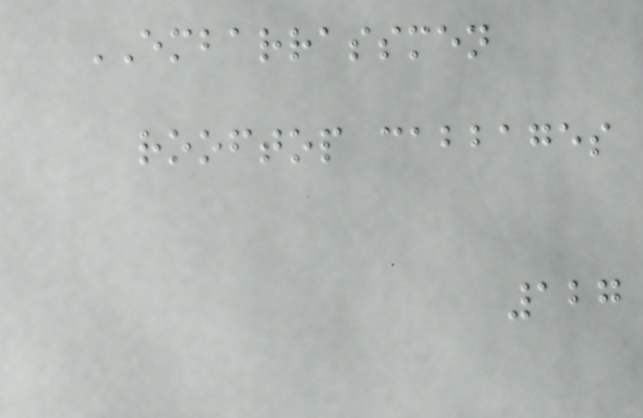EMBARRASSMEN
rooftop cabbages
127
